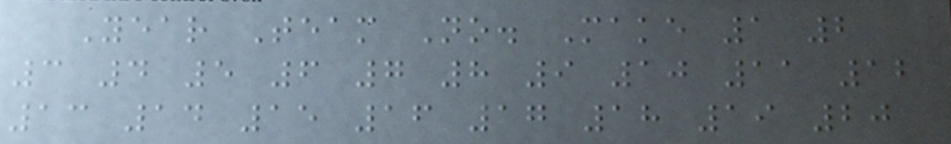Year Team No. Make 1 2
3 4 5 6 7 8 9 10 11 12
13 14 15 16 17 18 19 20
